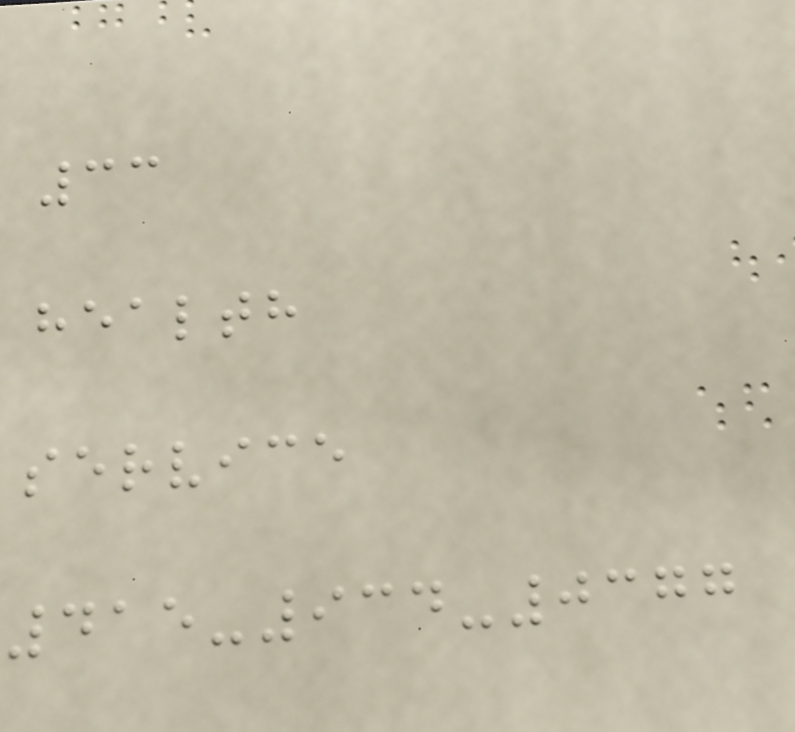33
health
service
415-934-0377
